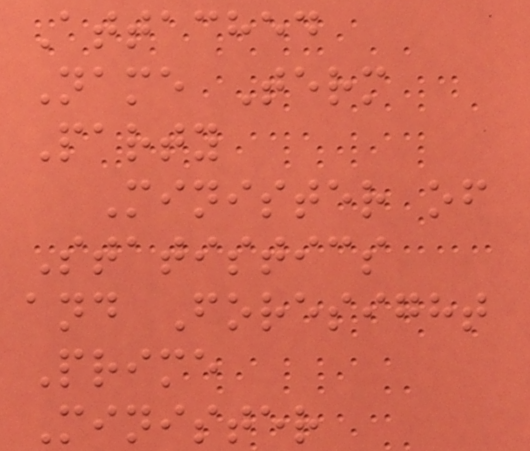Attached
Name Term
Party
Minister of
Statistics
and Foresight
Prime
Minister
